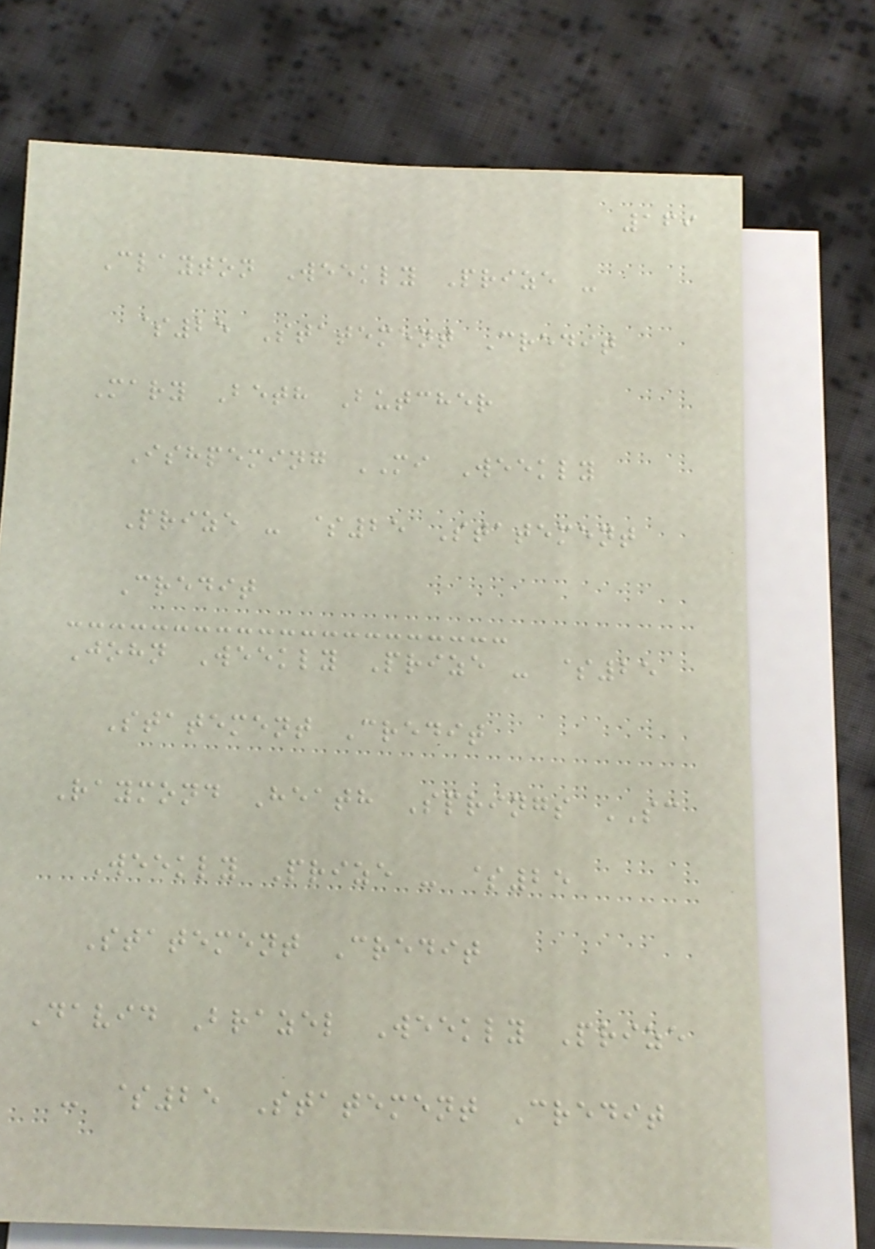169
Clayton Weekly Prize -
$25 Statement Credit
Mary Beth Butcher
Ishpeming MI Weekly
Prize - $25 Statement
Credit
John Weekly Prize - $25
Statement Credit
Raymond Heath Springs SC
Weekly Prize - $25
Statement Credit
David Brazel Weekly Prize
- $25 Statement Credit
